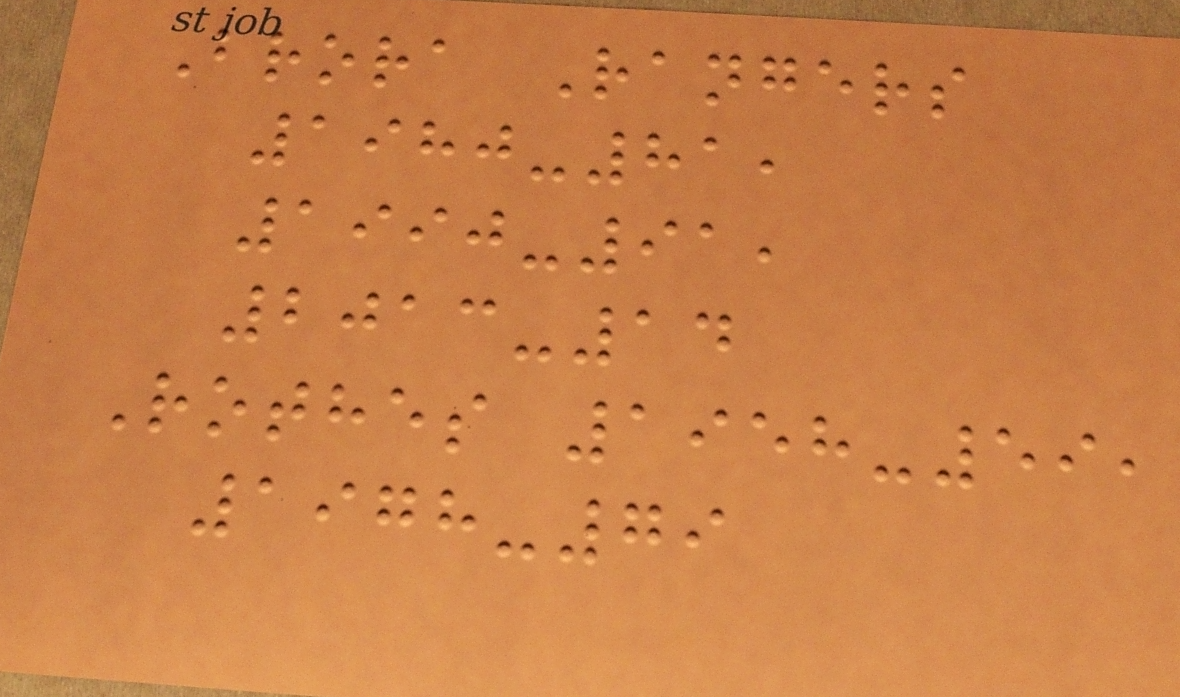Brora Rangers
1980-81,
1990-91,
2013-14
Rothes 1958-59,
1978-79
